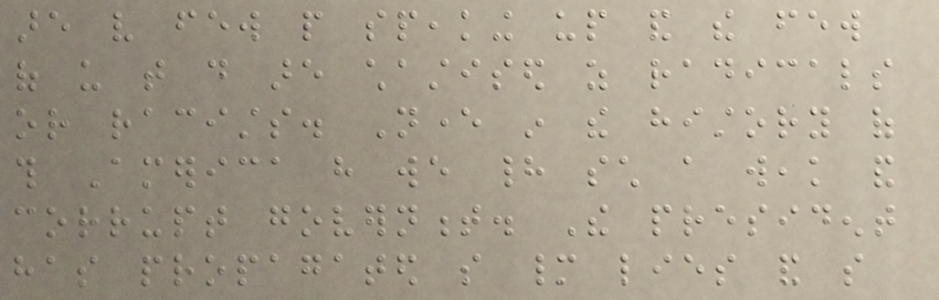are very few people speaking up and the few
of us that do are chastised as radicals
or racists. Never in the history of
this America have we had such a weak and
corrupt government. The president
has propagated so many lies and so
